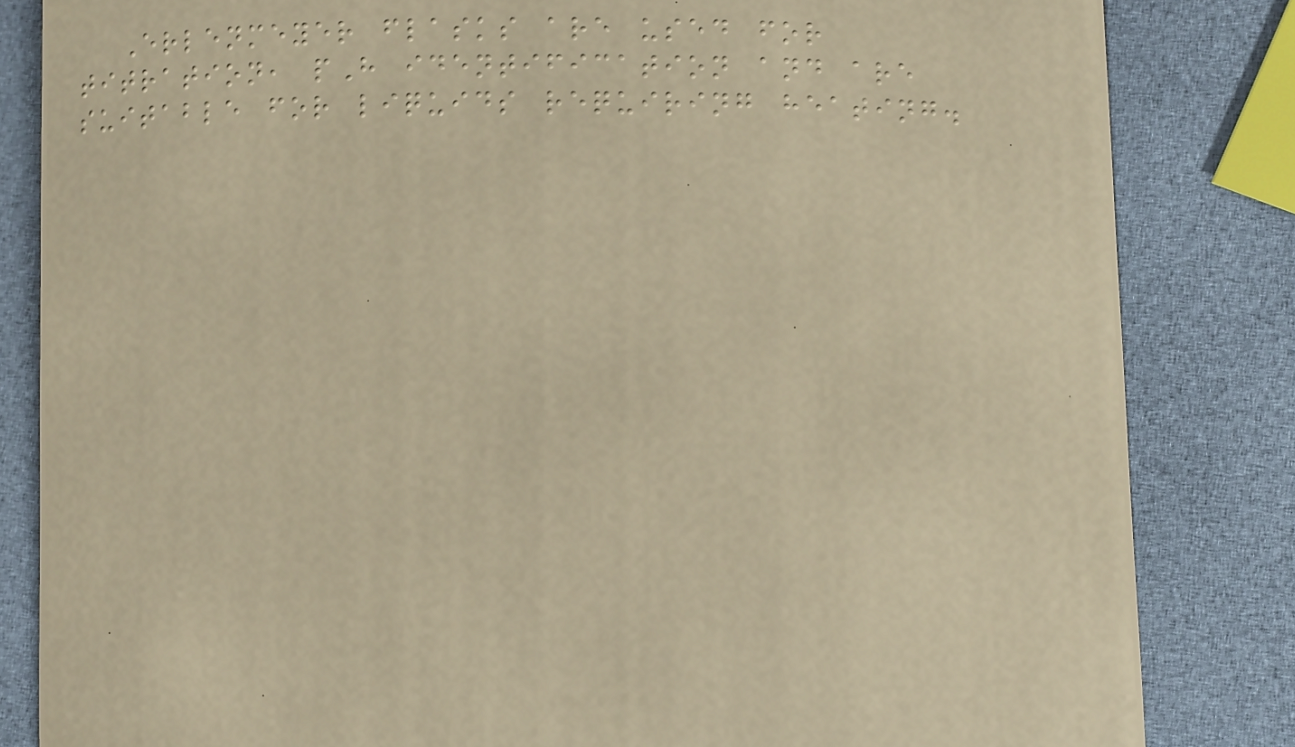Erlenmeyer flasks are used for
titration, pH identification and are
suitable for liquids requiring heating.
